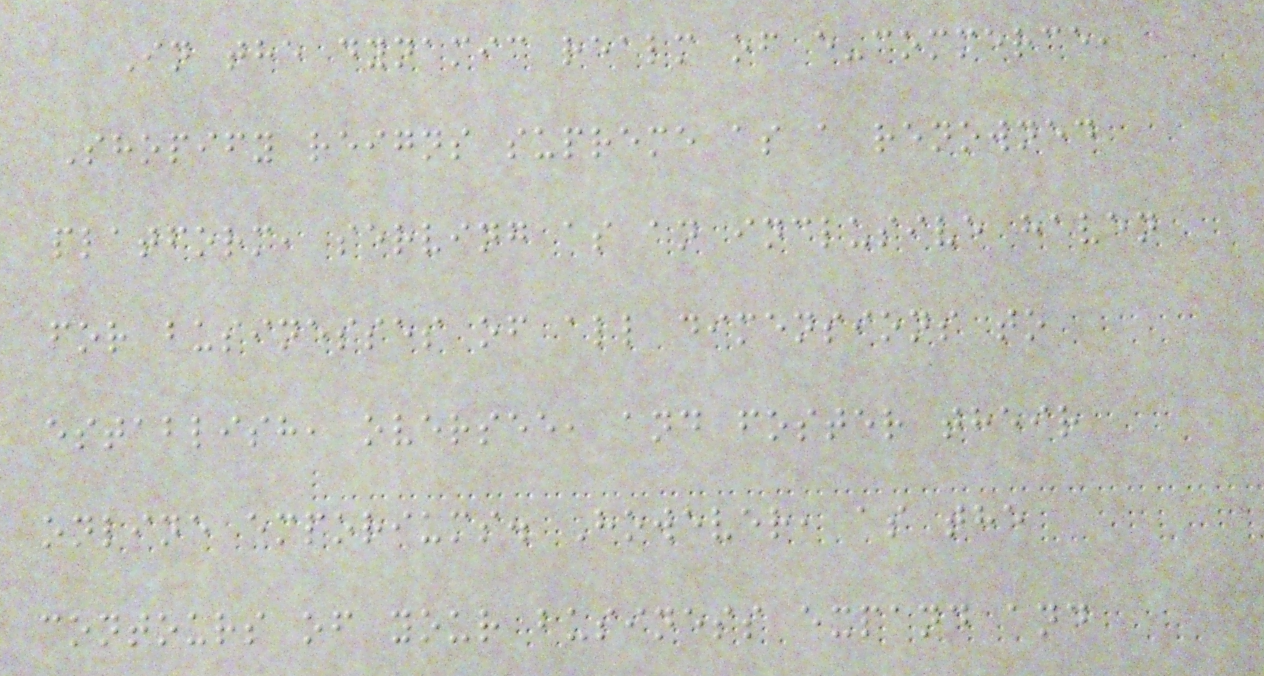In the dynamic realm of e-commerce,
Shopify reigns supreme as a renowned
platform, serving as an inclusive haven
for businesses of all dimensions to
establish, oversee, and foster their
online emporiums. However, as the
contours of your business expand and
